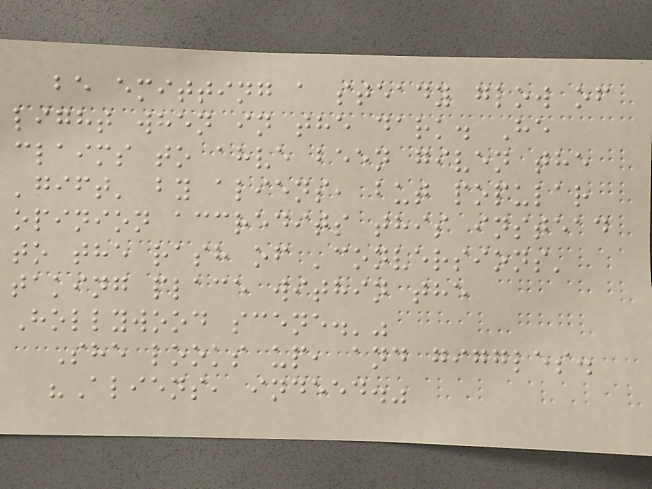be emitting a steady glow of
light when in the dark. He
claims to ahve been given the
'gift' by aliens, but popular
opinion accredits this instead
to the rash of 'conversions'
taking place within the
Hollywood scene.'"
She looks up, and giggles.
"Aliens, indeed."
